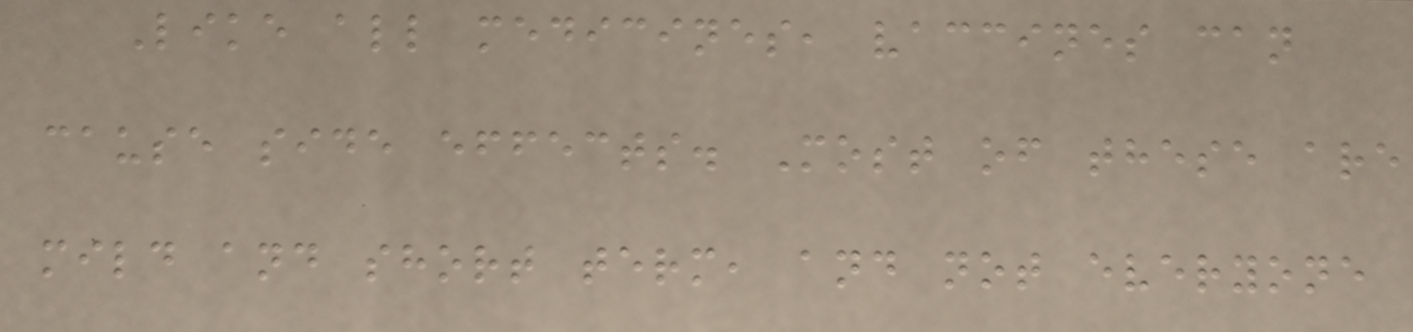Like all medicines, vaccines can
cause side effects. Most of these are
mild and short term, and not everyone
